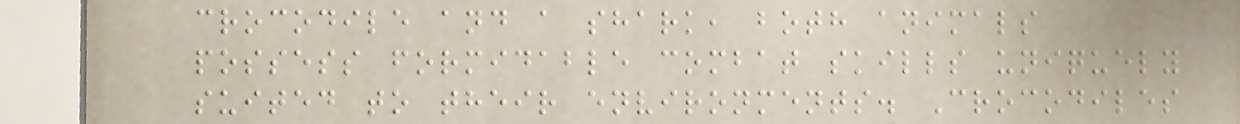crocodile and a shark, both animals
possess formidable combat skills uniquely
suited to their environments. Crocodiles
